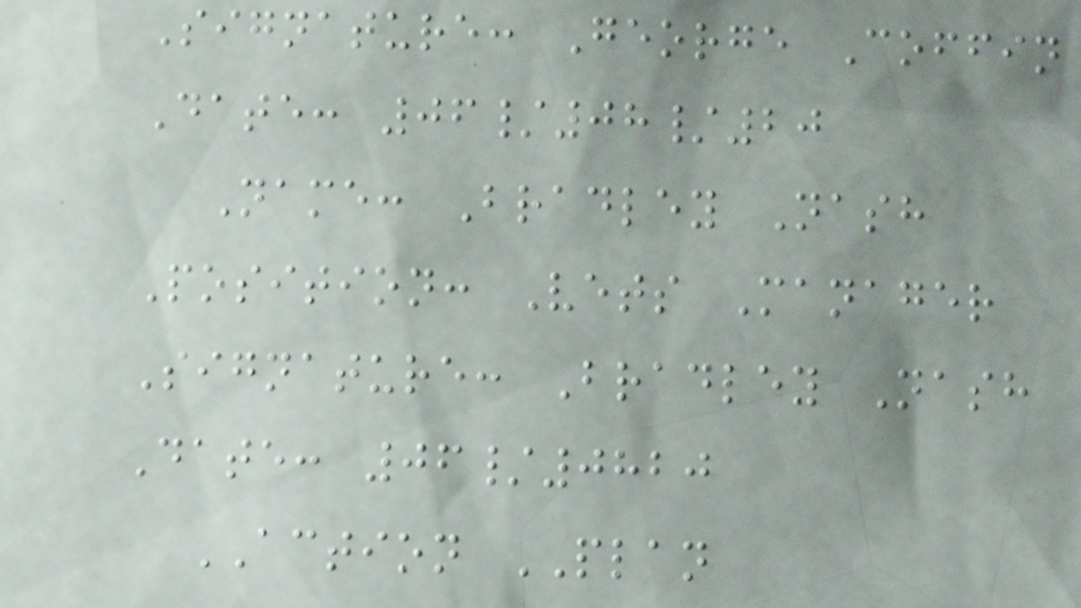Signature: George Coffin
Date: 06/08/20
Name: Bradley Nash
Position: Vets Manager
Signature: Bradley Nash
Date: 06/0820
ACTION PLAN
